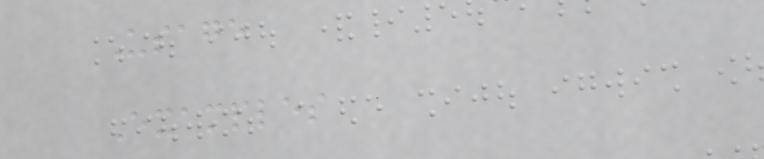Usage
Examples
